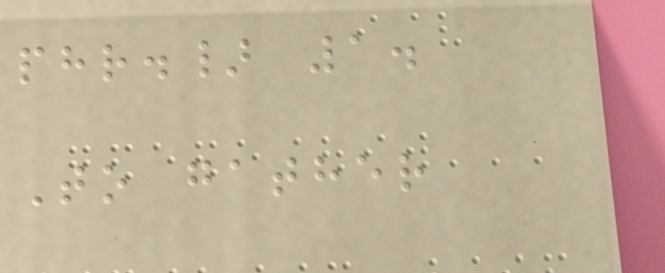phr.} 1.
To gather
